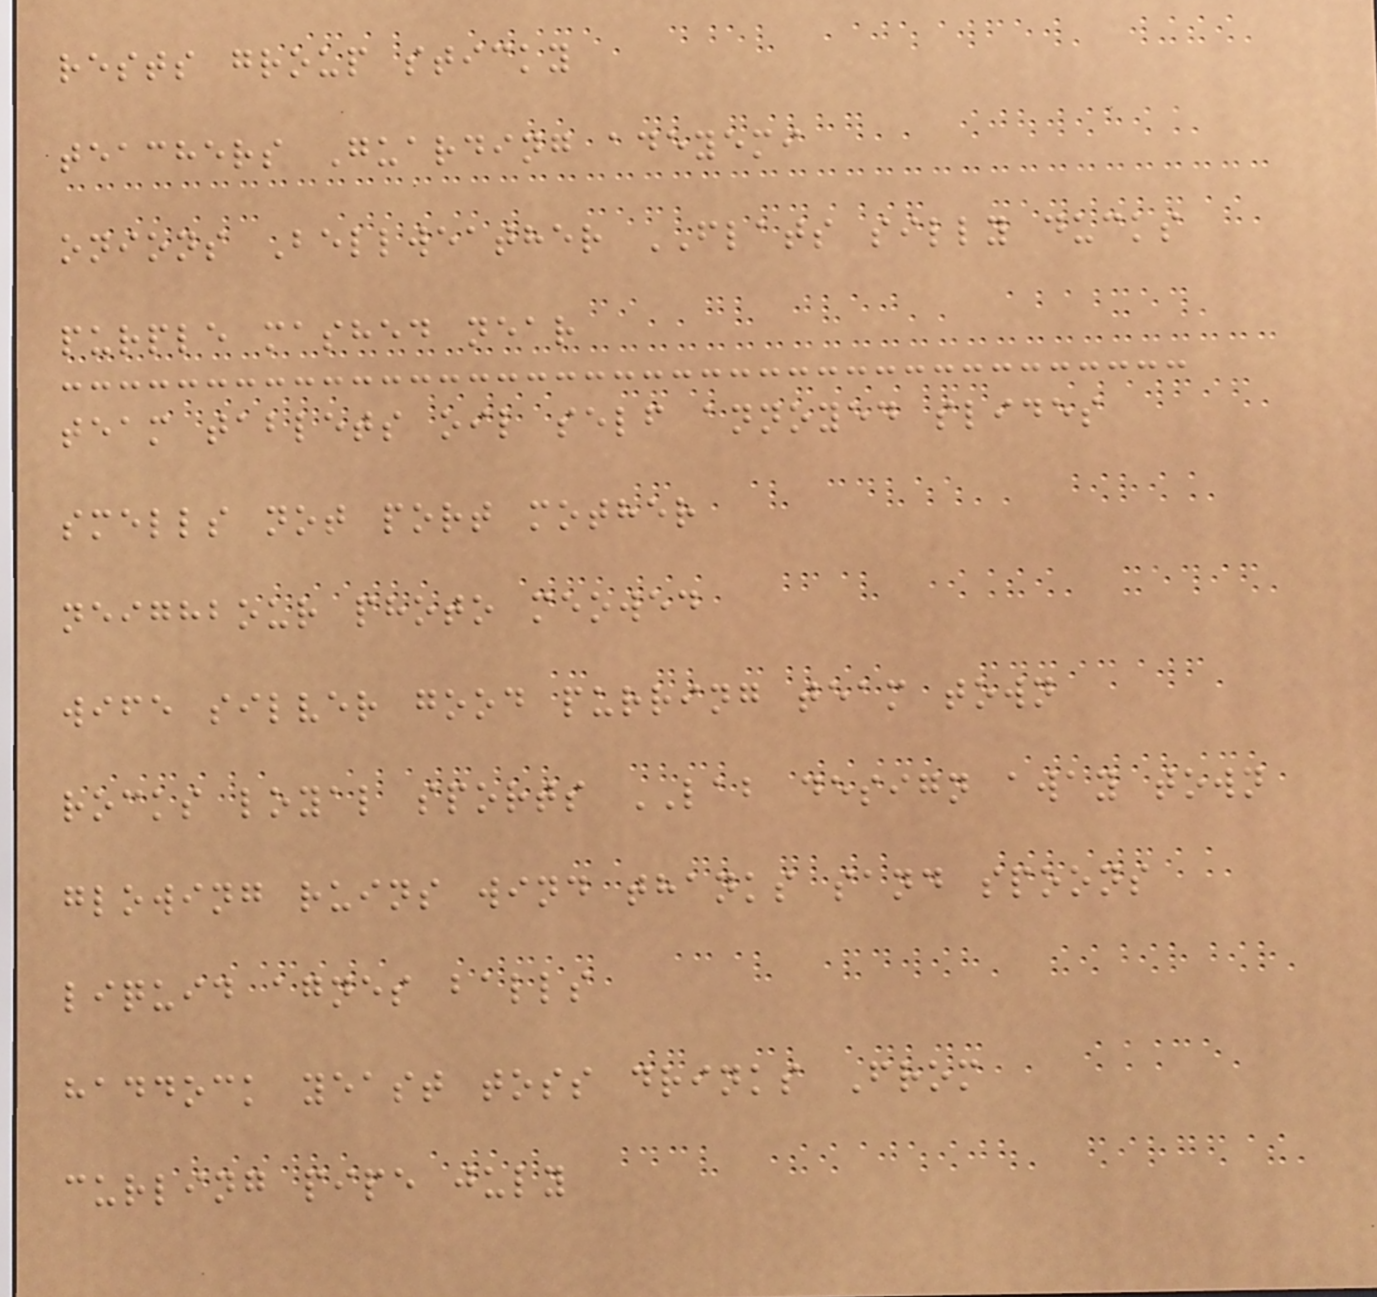rests group sticky
teachers Guarding adeyemi
onions Bellweather FLATS silly ducks
purple mashed near
team tablets oil self annoyed slides
smells not port mother
neighbour photo meowed
wife silver good purring team town
rocks loyal sports LAB design away town
glowing ruins wind thanks sand spoons
liquid agnes balls
haddock yeast toss drinks From
curling pipe july
